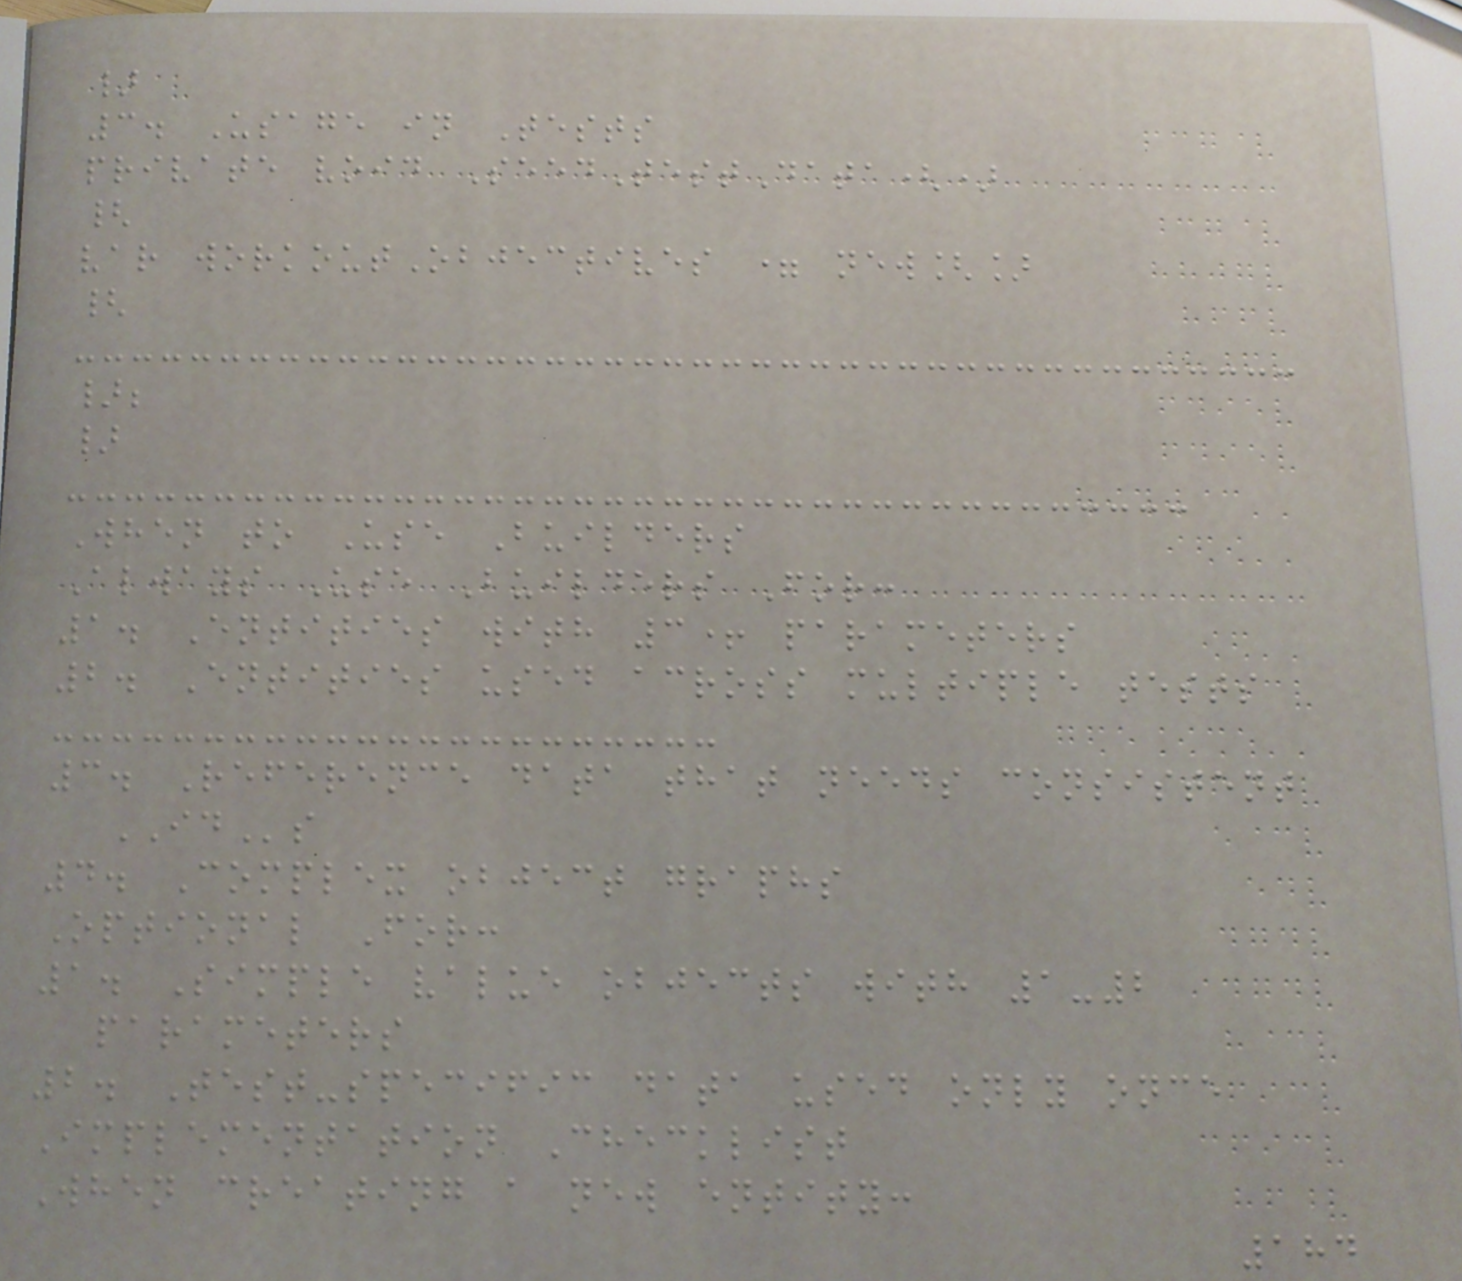}
3. Usage in Tests
private void SeedTestData()
{
var workoutObjectives = new[]
{
};
}
When to Use Builders
Always Use Builders For:
1. Entities with 3+ parameters
2. Entities used across multiple tests
3. Reference data that needs consistent
IDs
4. Complex object graphs
Optional For:
1. Simple value objects with 1-2
parameters
2. Test-specific data used only once
Implementation Checklist
When creating a new entity:
184
